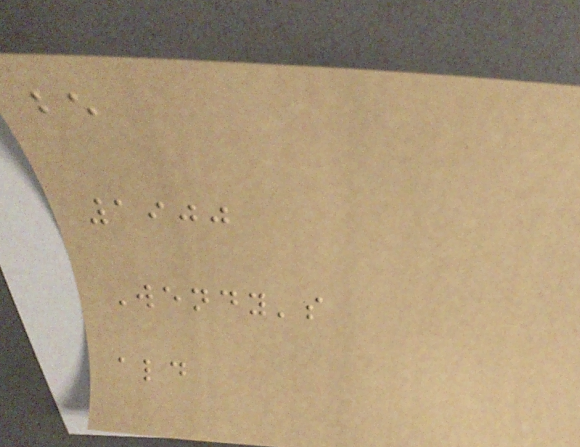be
1900
Wendy's
ald
